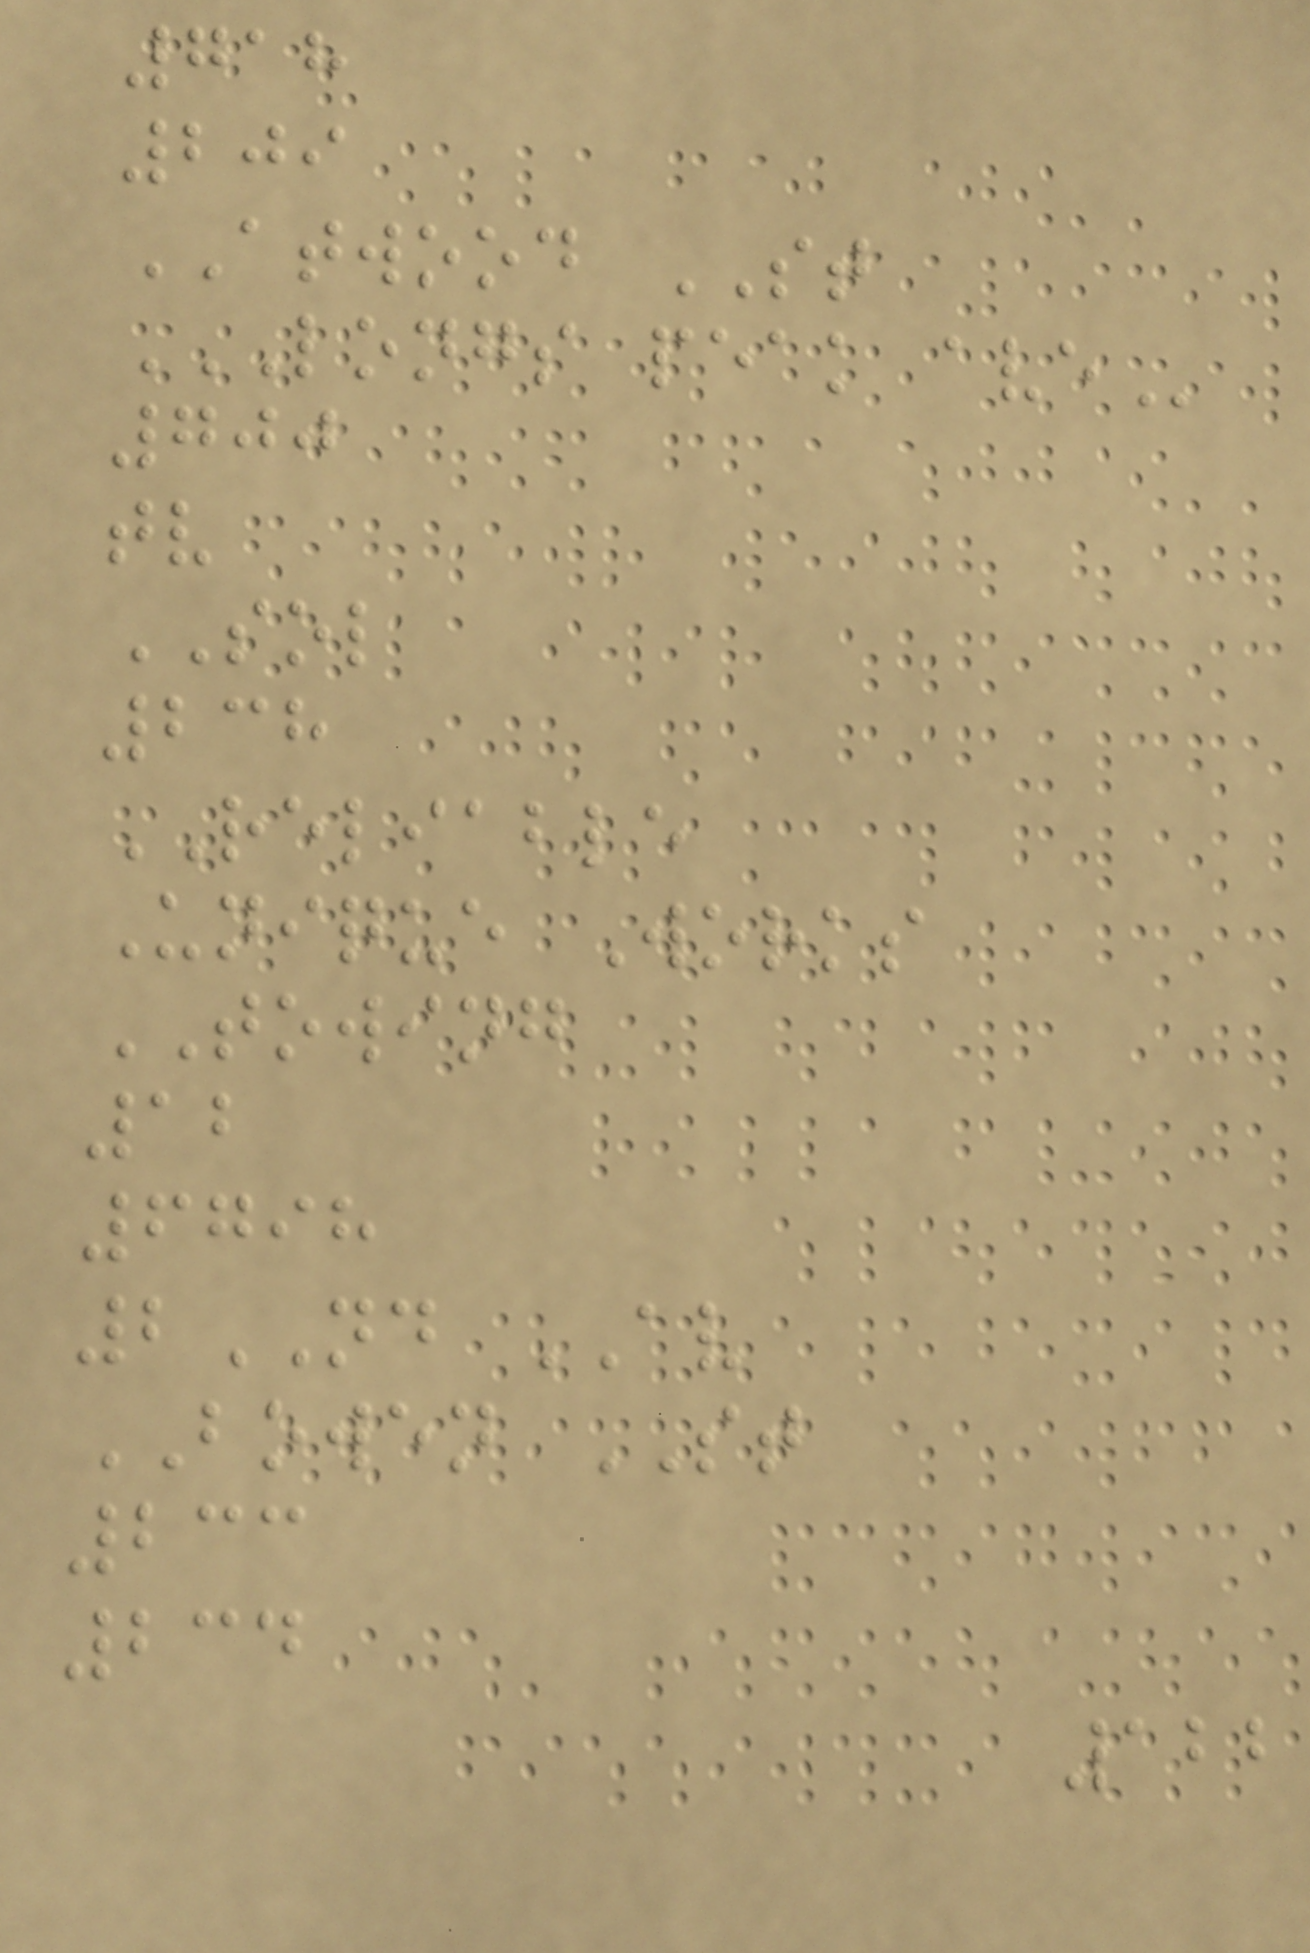718
209
ATWOOD ST
LONGS PEAK AVE
700
tv
SOL
238
RELIABLE
Unique Works
TOWING
12
6798
2ND AV
BOWEN ST
233
234
122
